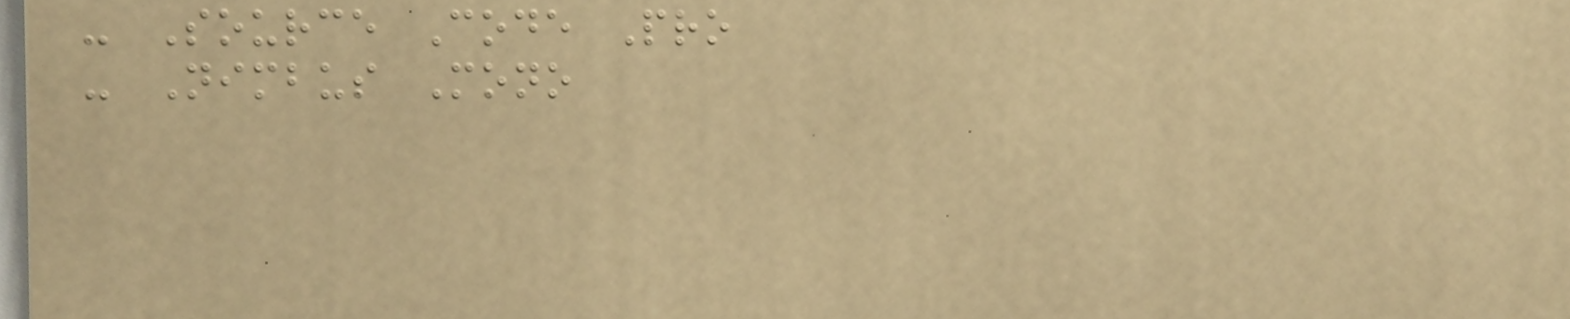- Source Code Pro
- Nimbus Mono
